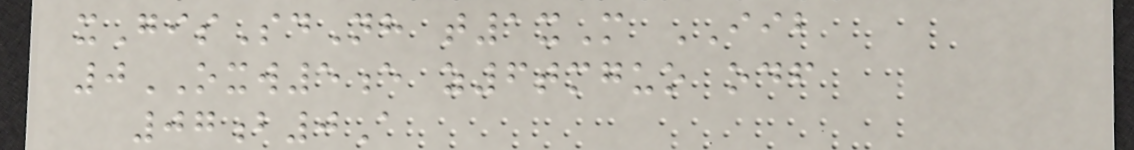xGisSdNh t1xM IIB
0OXW5e z6tmguo odf
07b0A
